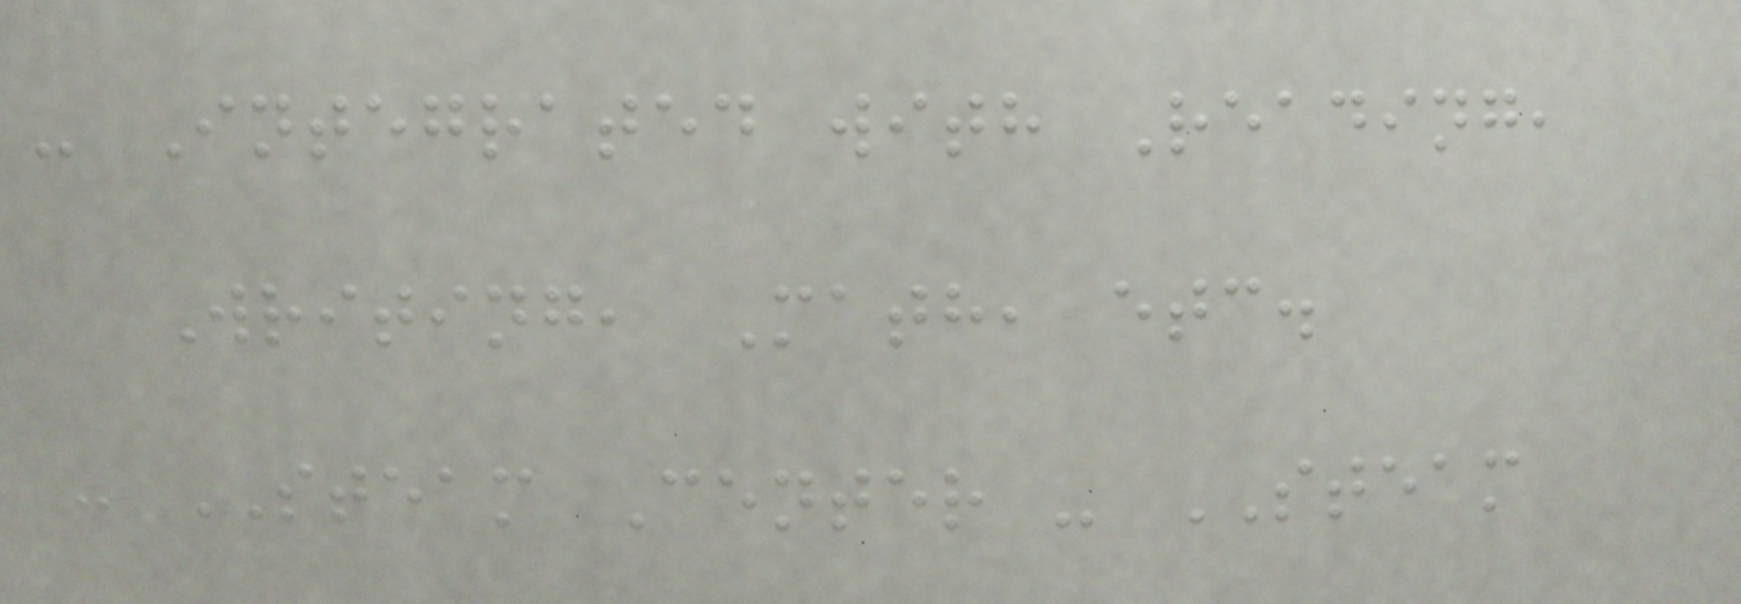- Integrated with Reading,
Writing, Math, etc.
- STEAM Center - STEAM
